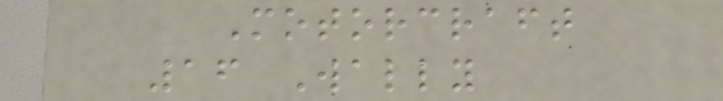Motorcraft
16 Wally
